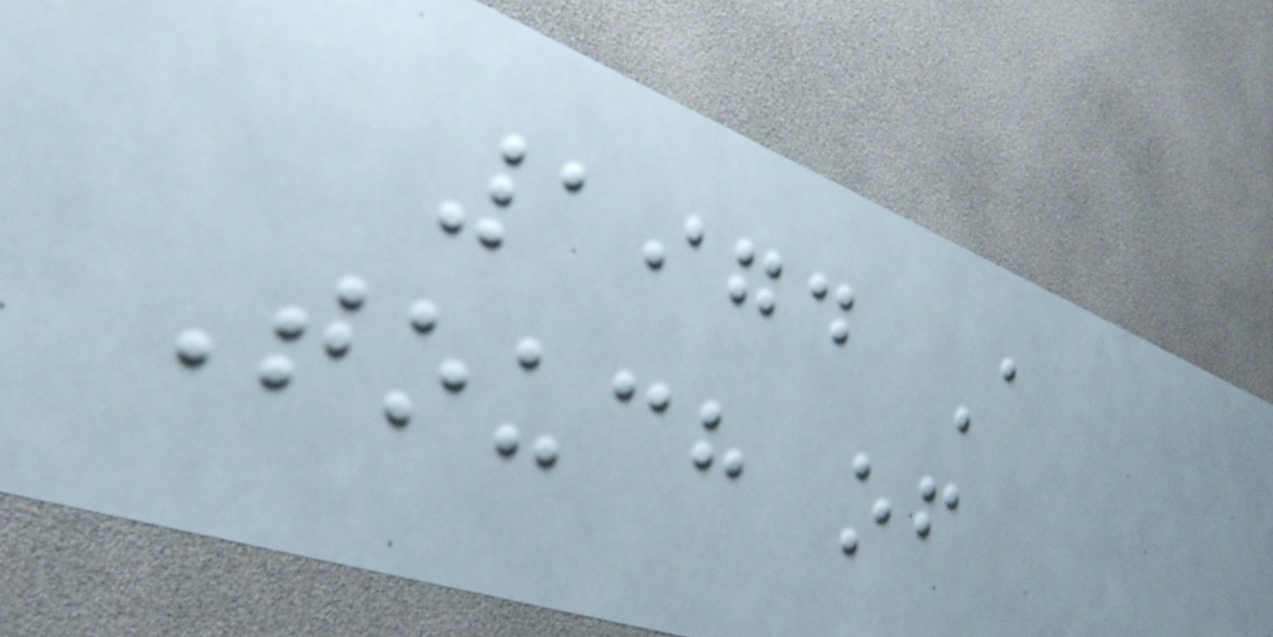1974 A
Touch of
